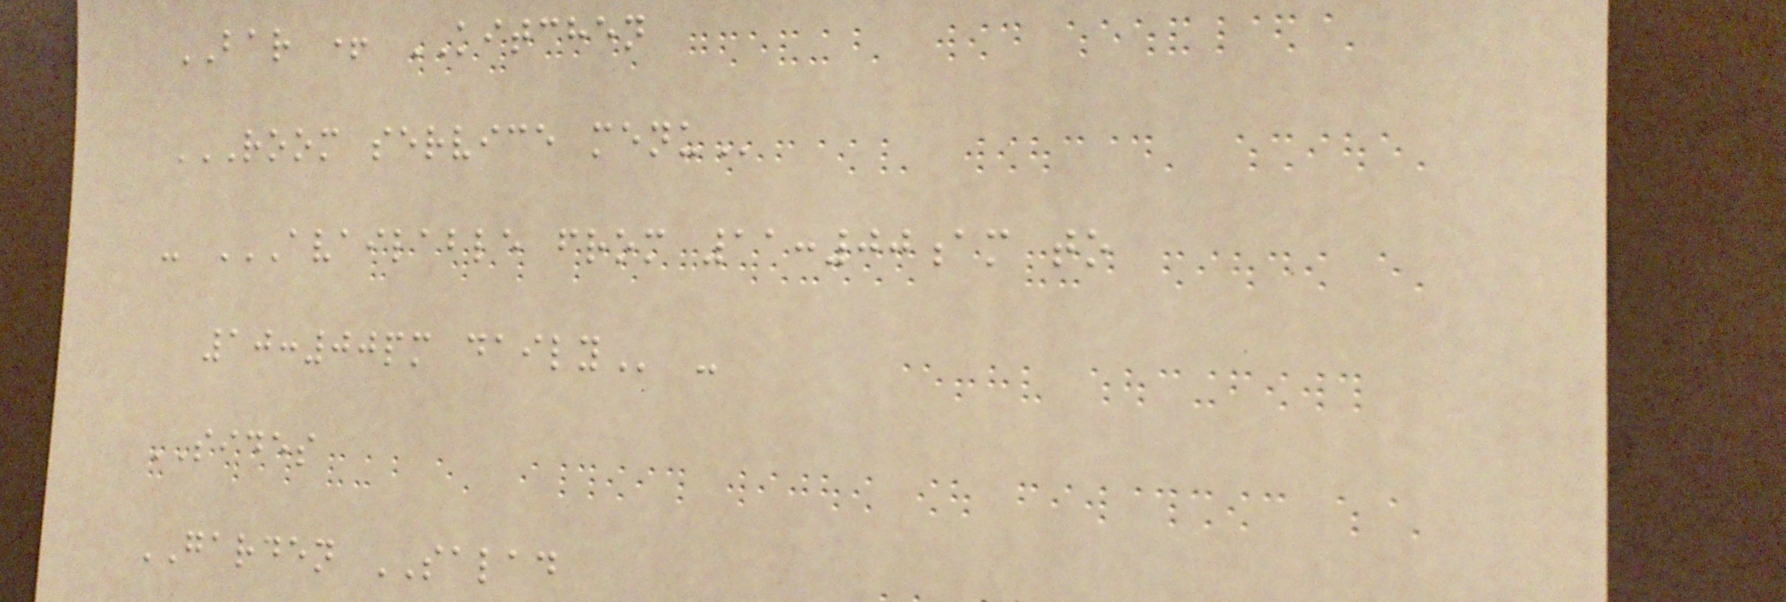BAR + KITCHEN
ROOM SERVICE MENU
- AVAILABLE FROM 11:00AM TO
10:00PM DAILY -
SIDES
GARDEN SALAD
